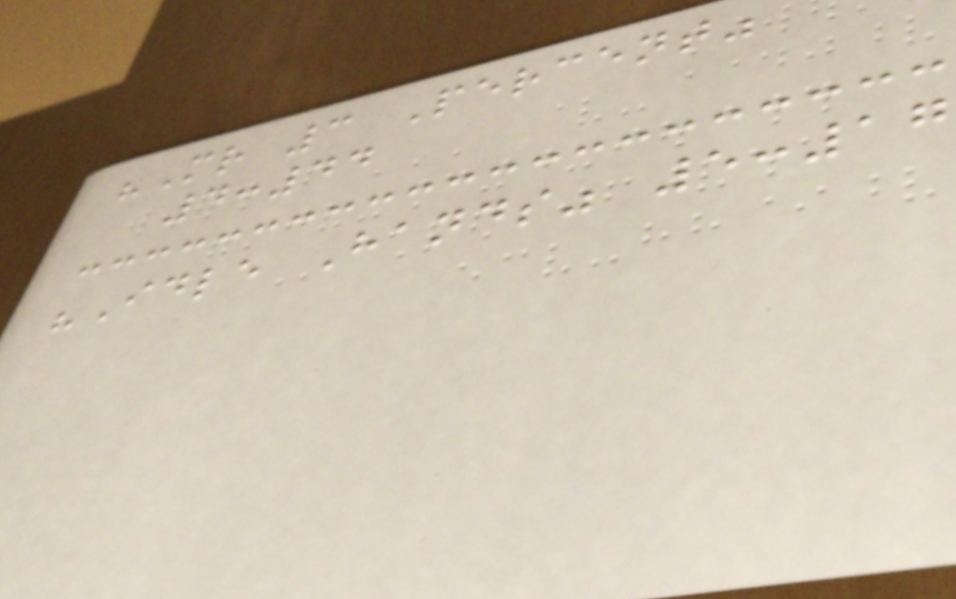"Mr 3 Percent"
4:44
"Idle Hands" 5:17
